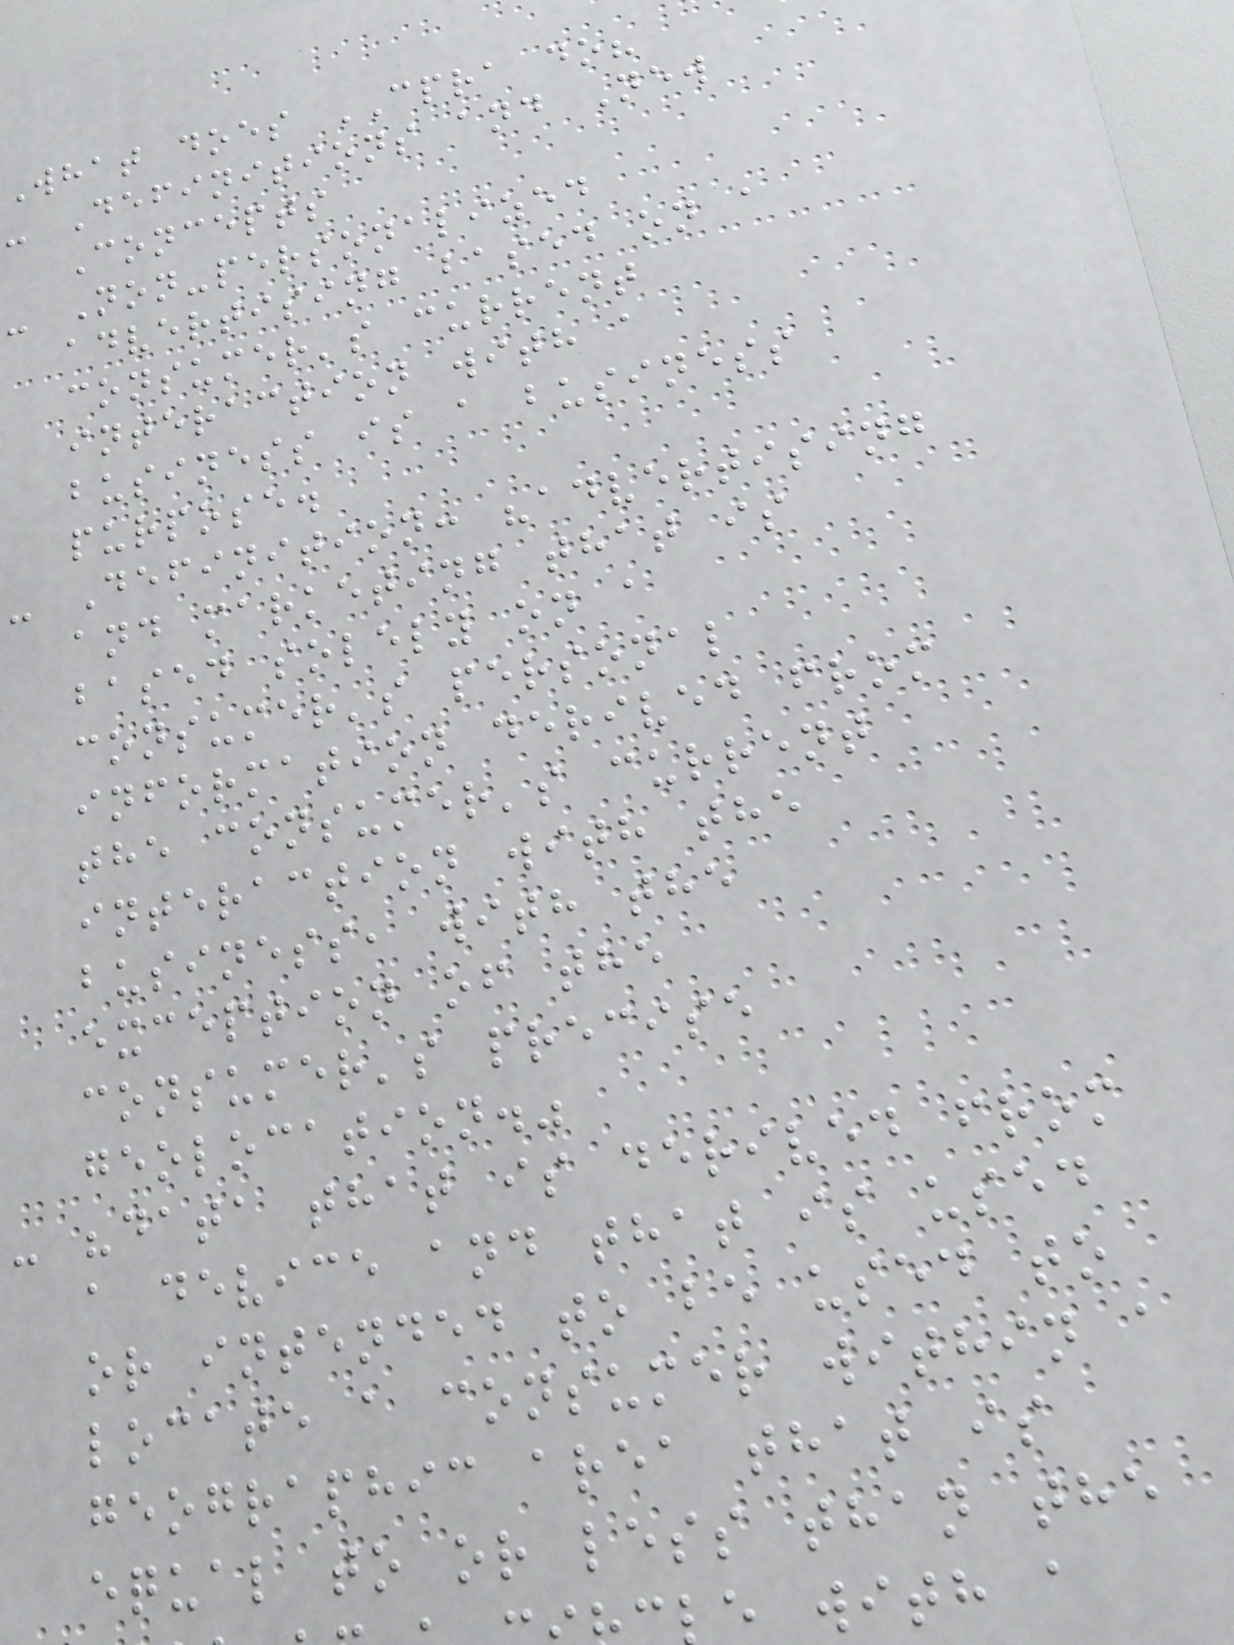What does CPRA do?
- Definitions and New
Concepts
- Non-personalized
advertising based on a
consumer's current
interaction with a
business is a business
purpose.
- Definition: "advertising
and marketing that is
based solely on a
consumer's personal
information derived from
the consumer's current
interaction with the
business, with the
exception of the
consumer's precise
geolocation."
- "data that is derived from
a device and that is used
or intended to be used to
locate a consumer within a
geographic area that is
equal to or less than the
e with a
